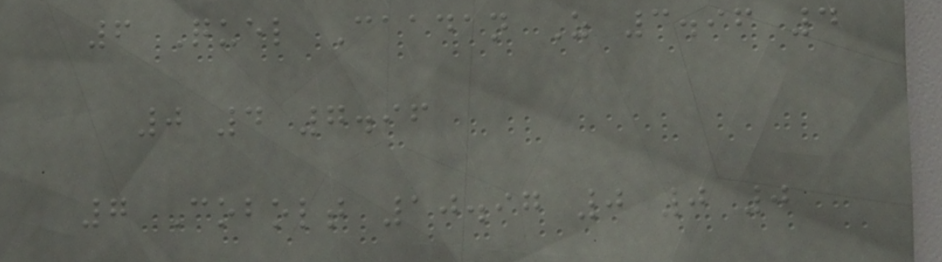6 Quel Caadan Z 3.96 4
0 4 7.96
7 Cobolt 10.97 0 0 0
